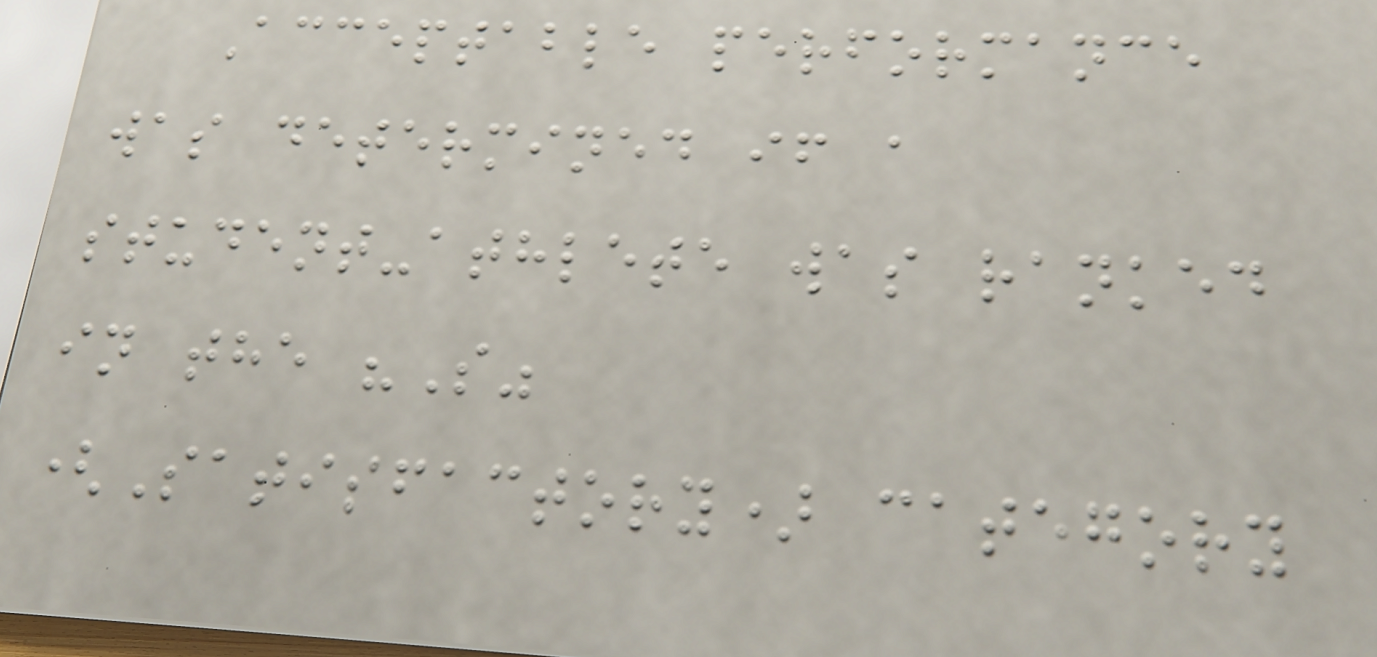Acceptable performance
was determined if a
student-athlete was ranked
in the "S"
(Satisfactory) category
